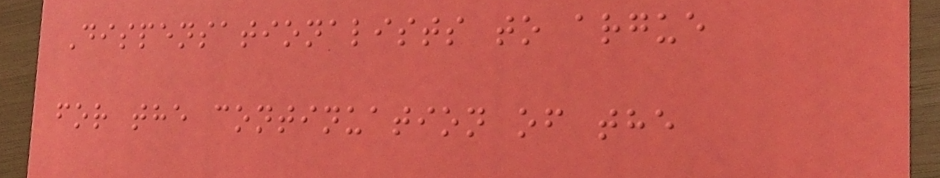Dispensationalists to argue
for the continuation of the
